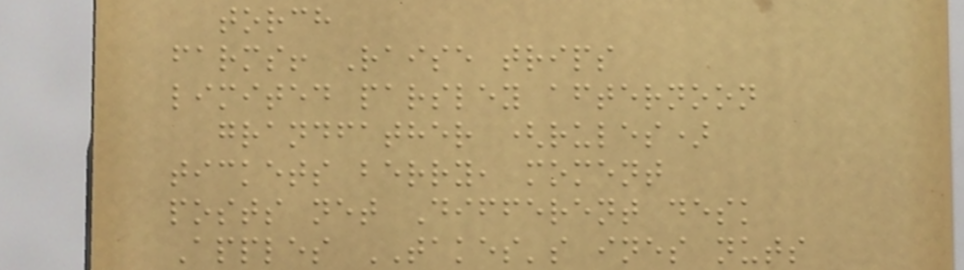torch
farms! Raise trips
limited parsley afternoon
grandfather (rules)
tickets berry, moment
posts net Different desk
Apples TAKES's ines nuts
